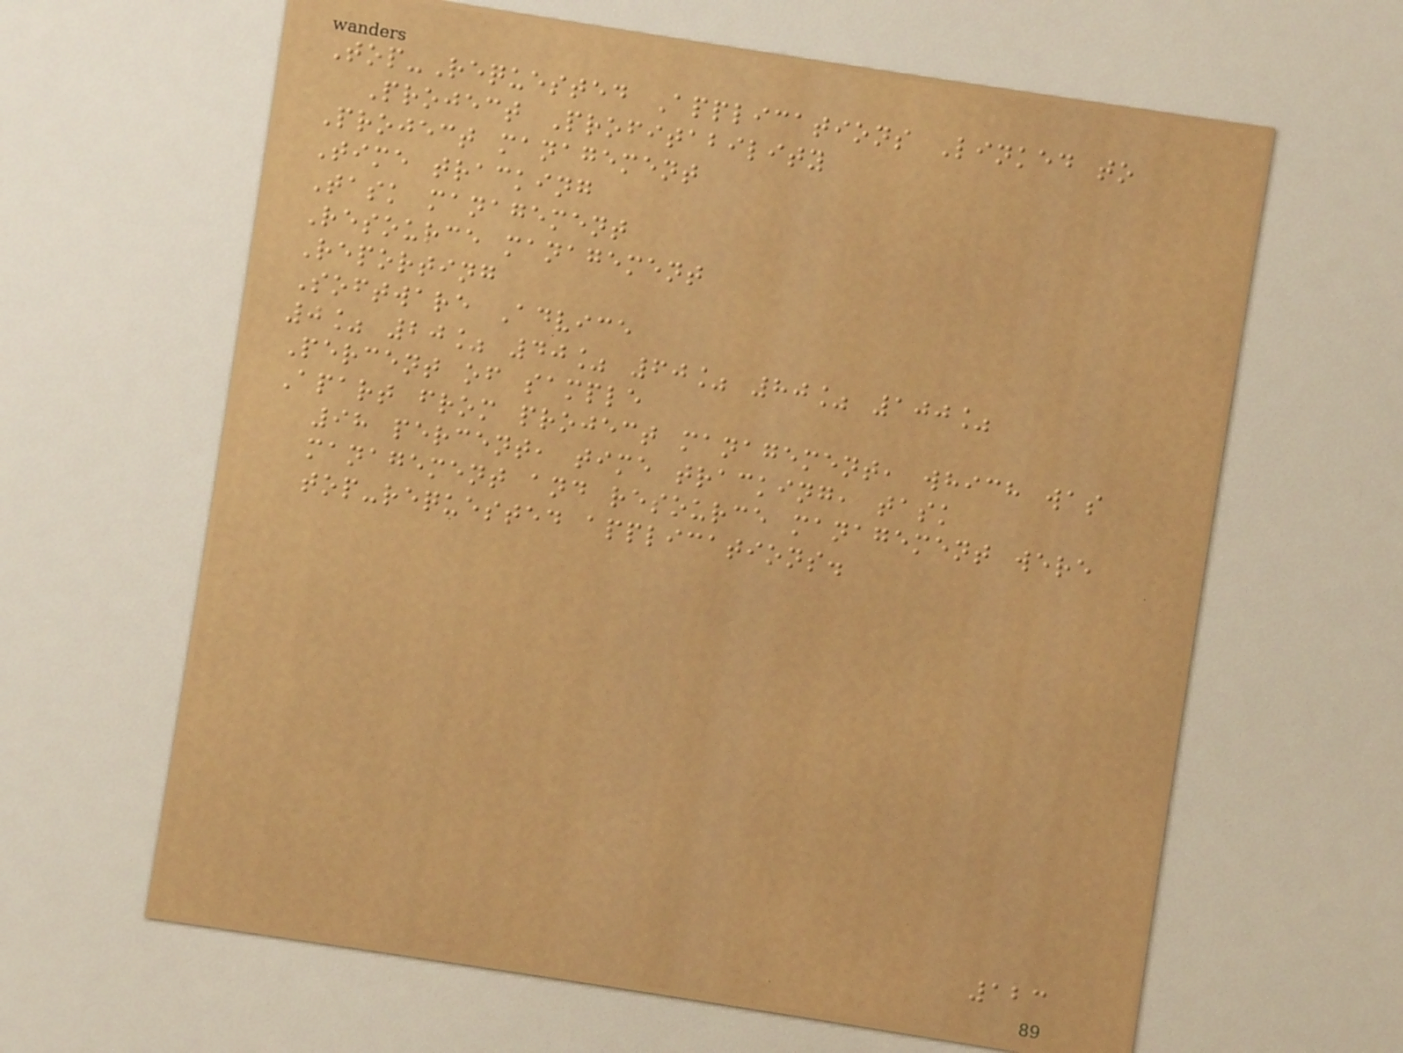Top-Requested Applications Linked to
Project Profitability
Project management
Time tracking
Task management
Resource management
Reporting
Software Advice
0% 20% 40% 60% 80% 100%
Percent of sample
Apart from project management, which was
98 percent, time tracking, task
management and resource management were
top-requested applications.
123
